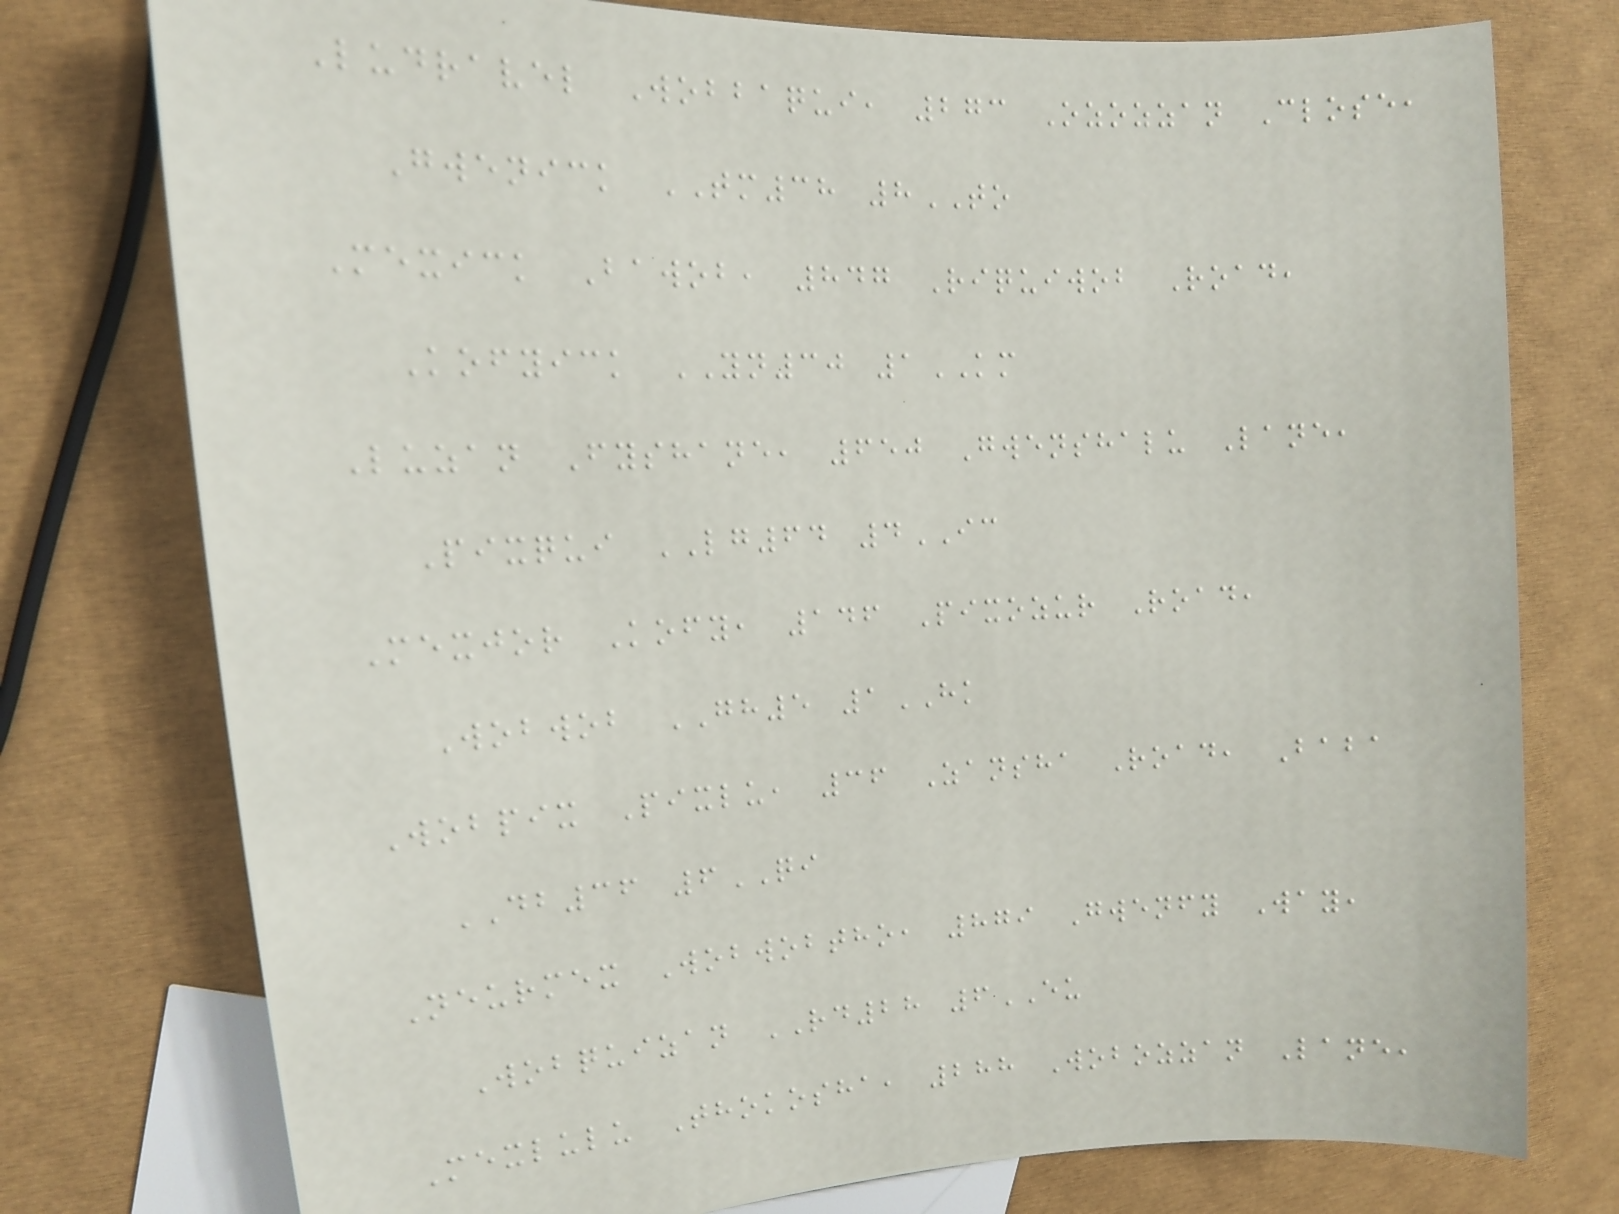Ludravel Wobbaqui, 273 Ozozzan Close,
Gwenick TM38 8TO
Mexick Bawob, 847 Riquiwob Road,
Kofyick YN30 1KM
Luzan Fyshane, 650 Gwenshalu Lane,
Pixqui LG64 4IC
Mexjor Kofy, 146 Pixozur Road,
Wobwob GH5 1HK
Wobpix Pixlu, 36 Zansha Road, Baba
DB36 6QI
Neurmex Wobwobtho, 879 Gwenfy Way,
Wobquizan RD28 6EU
Mexlulu Thokosha, 288 Wobozzan Lane,
